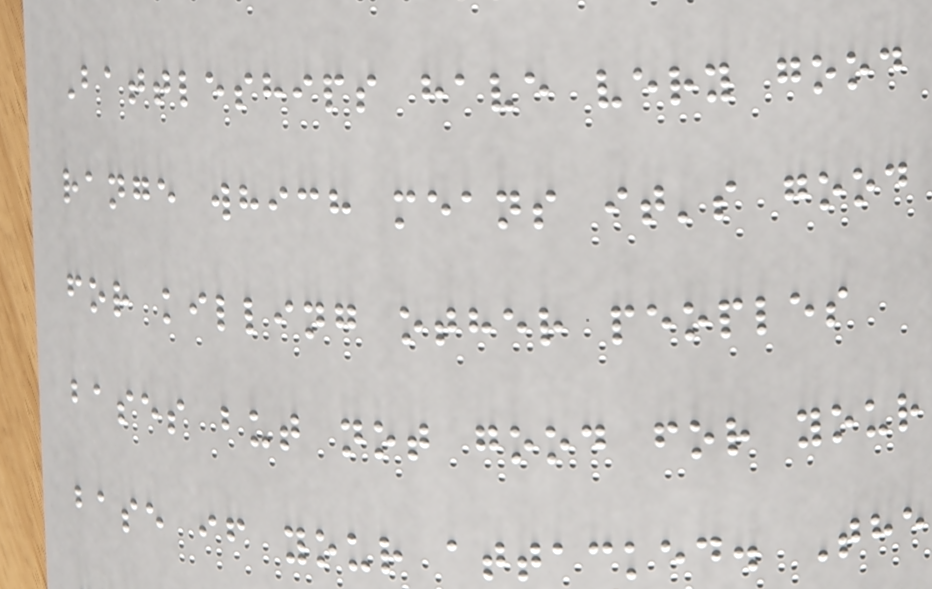Battleships have very good
range which means it's good
for killing other peoples
bases but not good for your
base if your attacked. The
